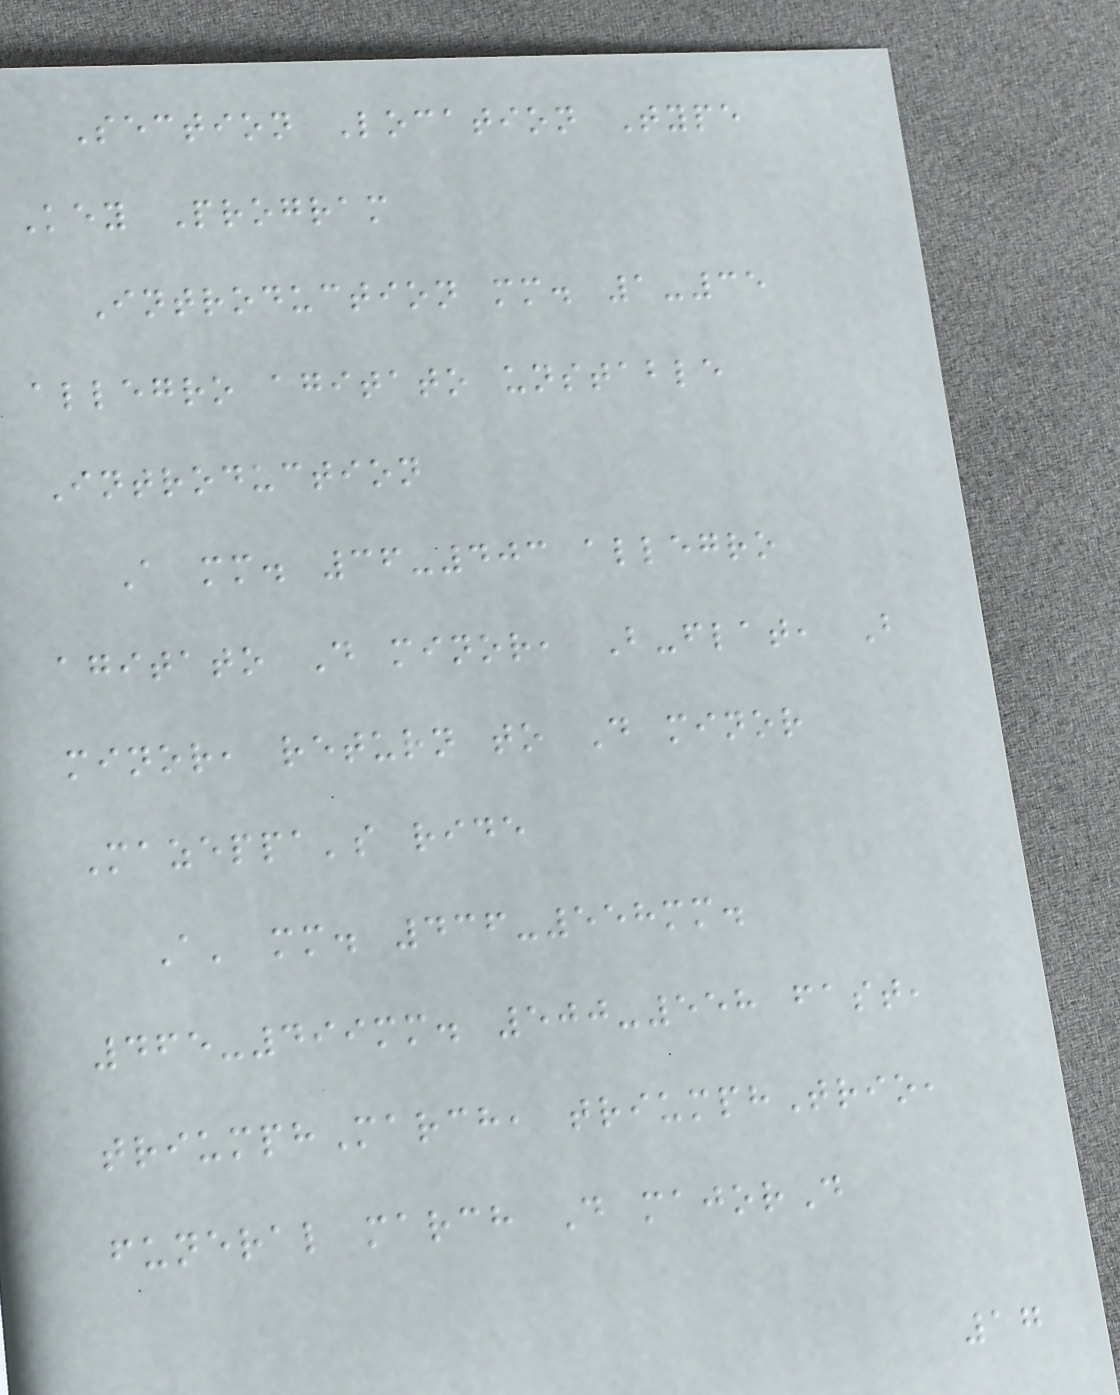Section Location Type
Key Program
Introduction mm. 1-35
allegro agitato unstable
Introduction
A mm. 36-403 allegro
agitato D minor, B-flat, B
minor, return to D minor
Mazeppa's ride
A' mm. 436-558mm.
465-499mm. 500-558 fast,
triumphMarch, triumphTrio,
funeral march D majorD
17
